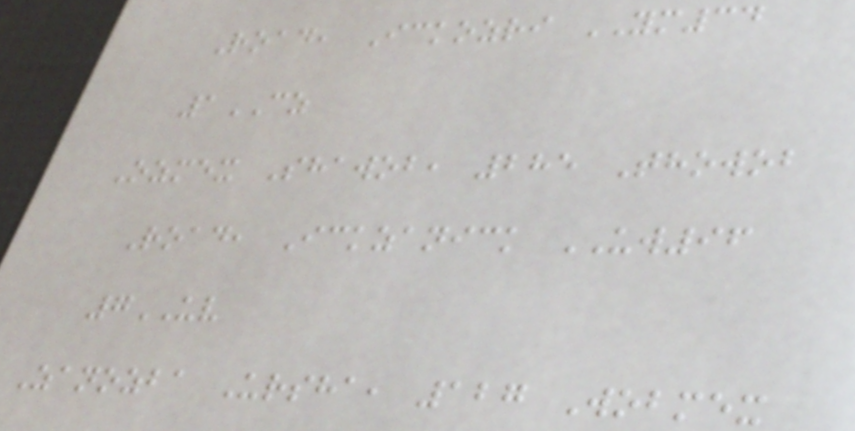Road, Ickozri YM34
1CZ
Ozmex Shawob, 285 Thowob
Road, Ickzanick UW96
7UV
Zanozba Ursha, 127 Wobmex
